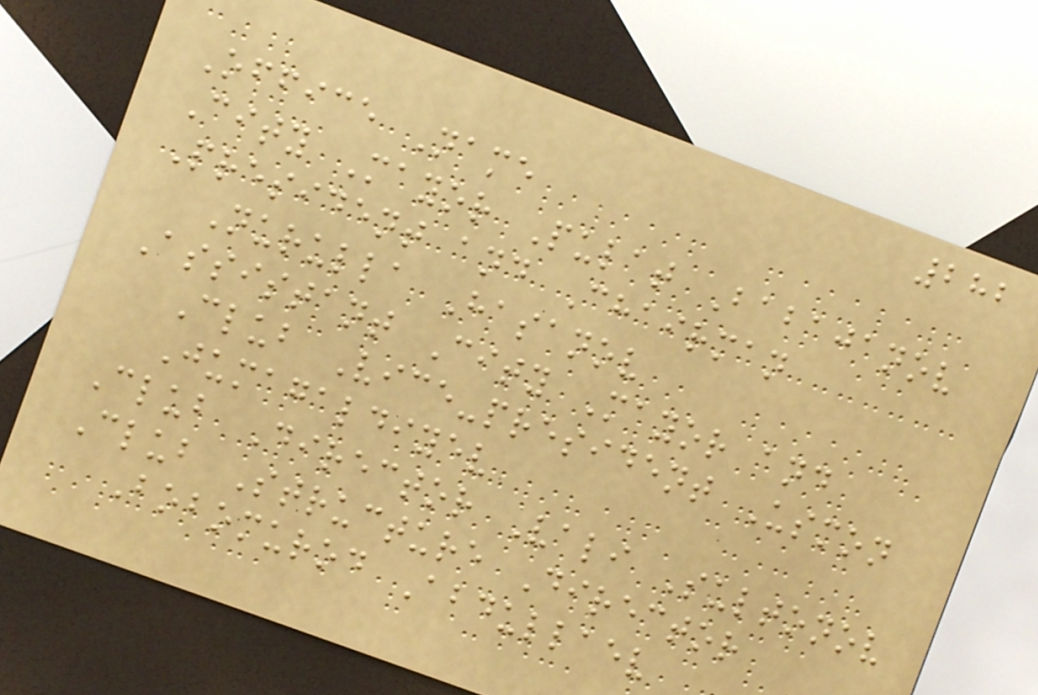282
Office Name
City Mayor Pulat Babajanov
President and Chairman
Nurulla Hasanov
Assistant City Mayor and
Club Vice-president Usmon
Jumagaldiyev
Club Director Vali Sultonov
Club Structure Director
Bobomurod Abdullaev
